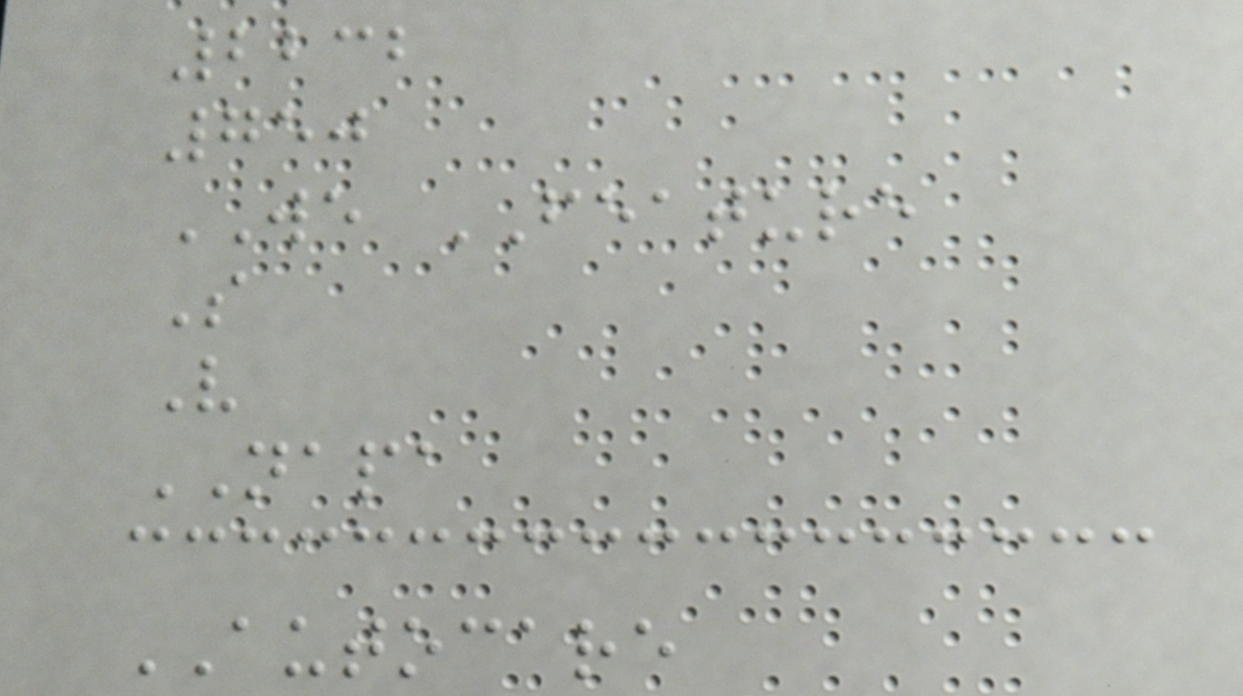2232
750
WE FEATURE
S
V
NAPA
AUTOCARE
